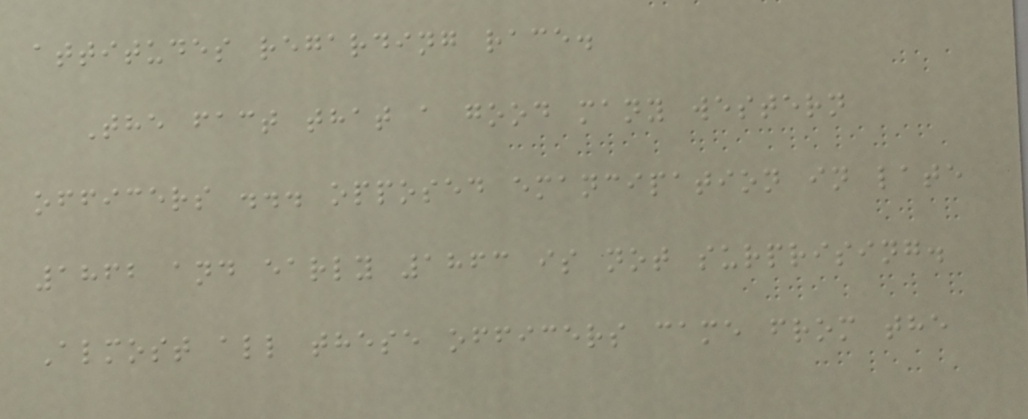attitudes regarding race.
The fact that a good many western
officers ... opposed emancipation in late
1862 and early 1863 is not surprising.
Almost all these officers came from the
